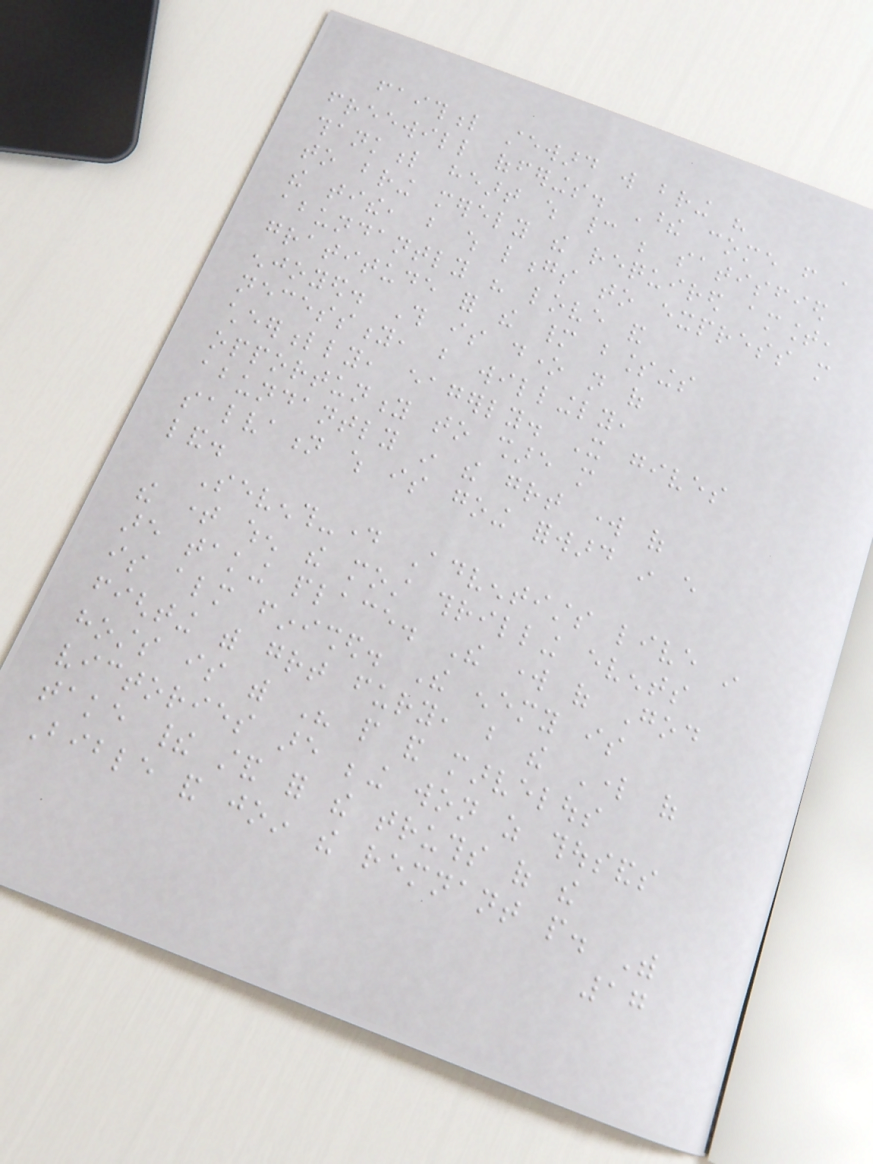faithful steward will bring his
freewill offerings. These come from a
thankful heart which cannot be satisfied
to bring merely the required amount,
the tithe, but which longs to express more
abundantly his love and
gratitude for the many blessings
enjoyed. This is done not of
necessity, but willingly,
cheerfully, eagerly. It gives
opportunity to share more
abundantly in the great work of
salvation which is going forward in every
land.
Seventh-day Adventists live in
the time when the most thrilling events
are taking place. The work of God
is almost finished. The enemy is
fighting with great fury, but the Lord of
hosts is with His people and marvelous
victories are being won as thousands
take their stand for the truths of the
Bible and join the remnant people. With
17
